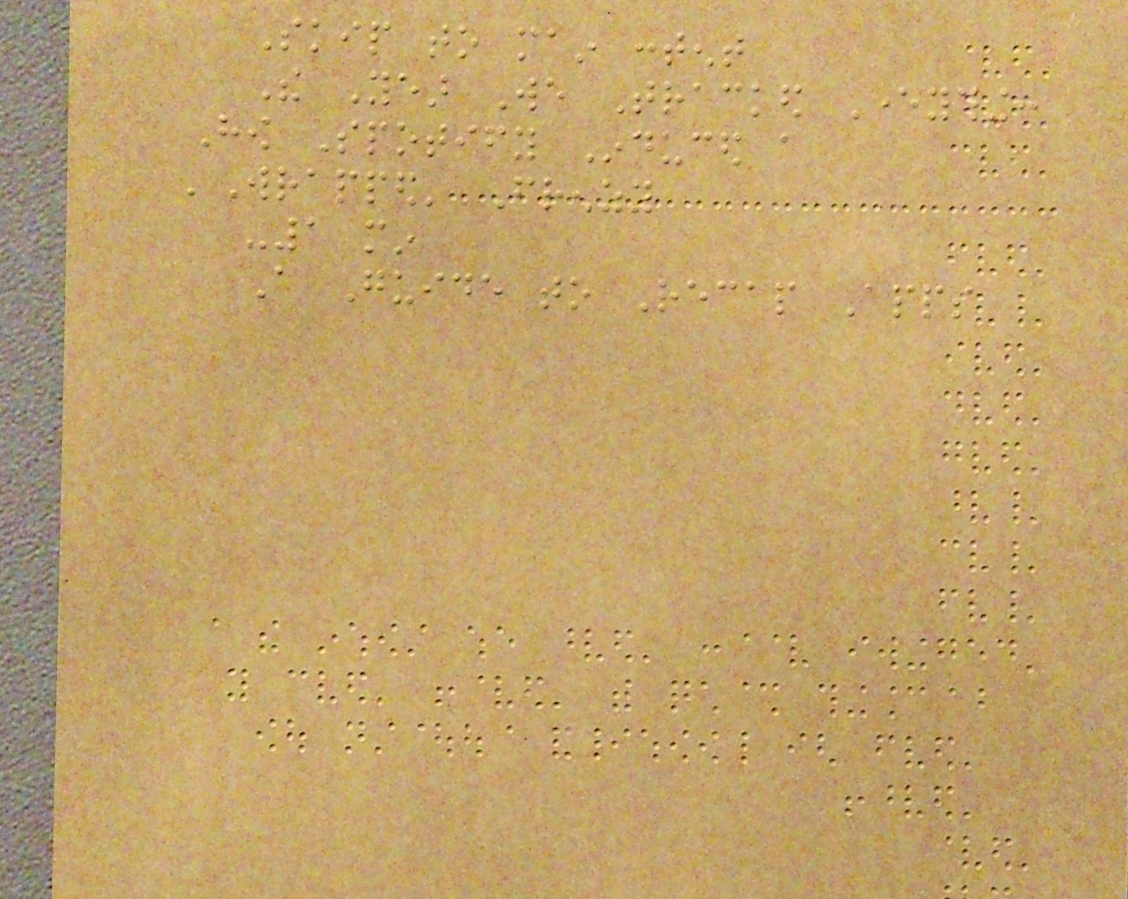Skip to main content
The Year We Tracked Everything:
How Spotify Induced a
'Wrapped' Frenzy
-1 min
A Guide to Recap Apps
